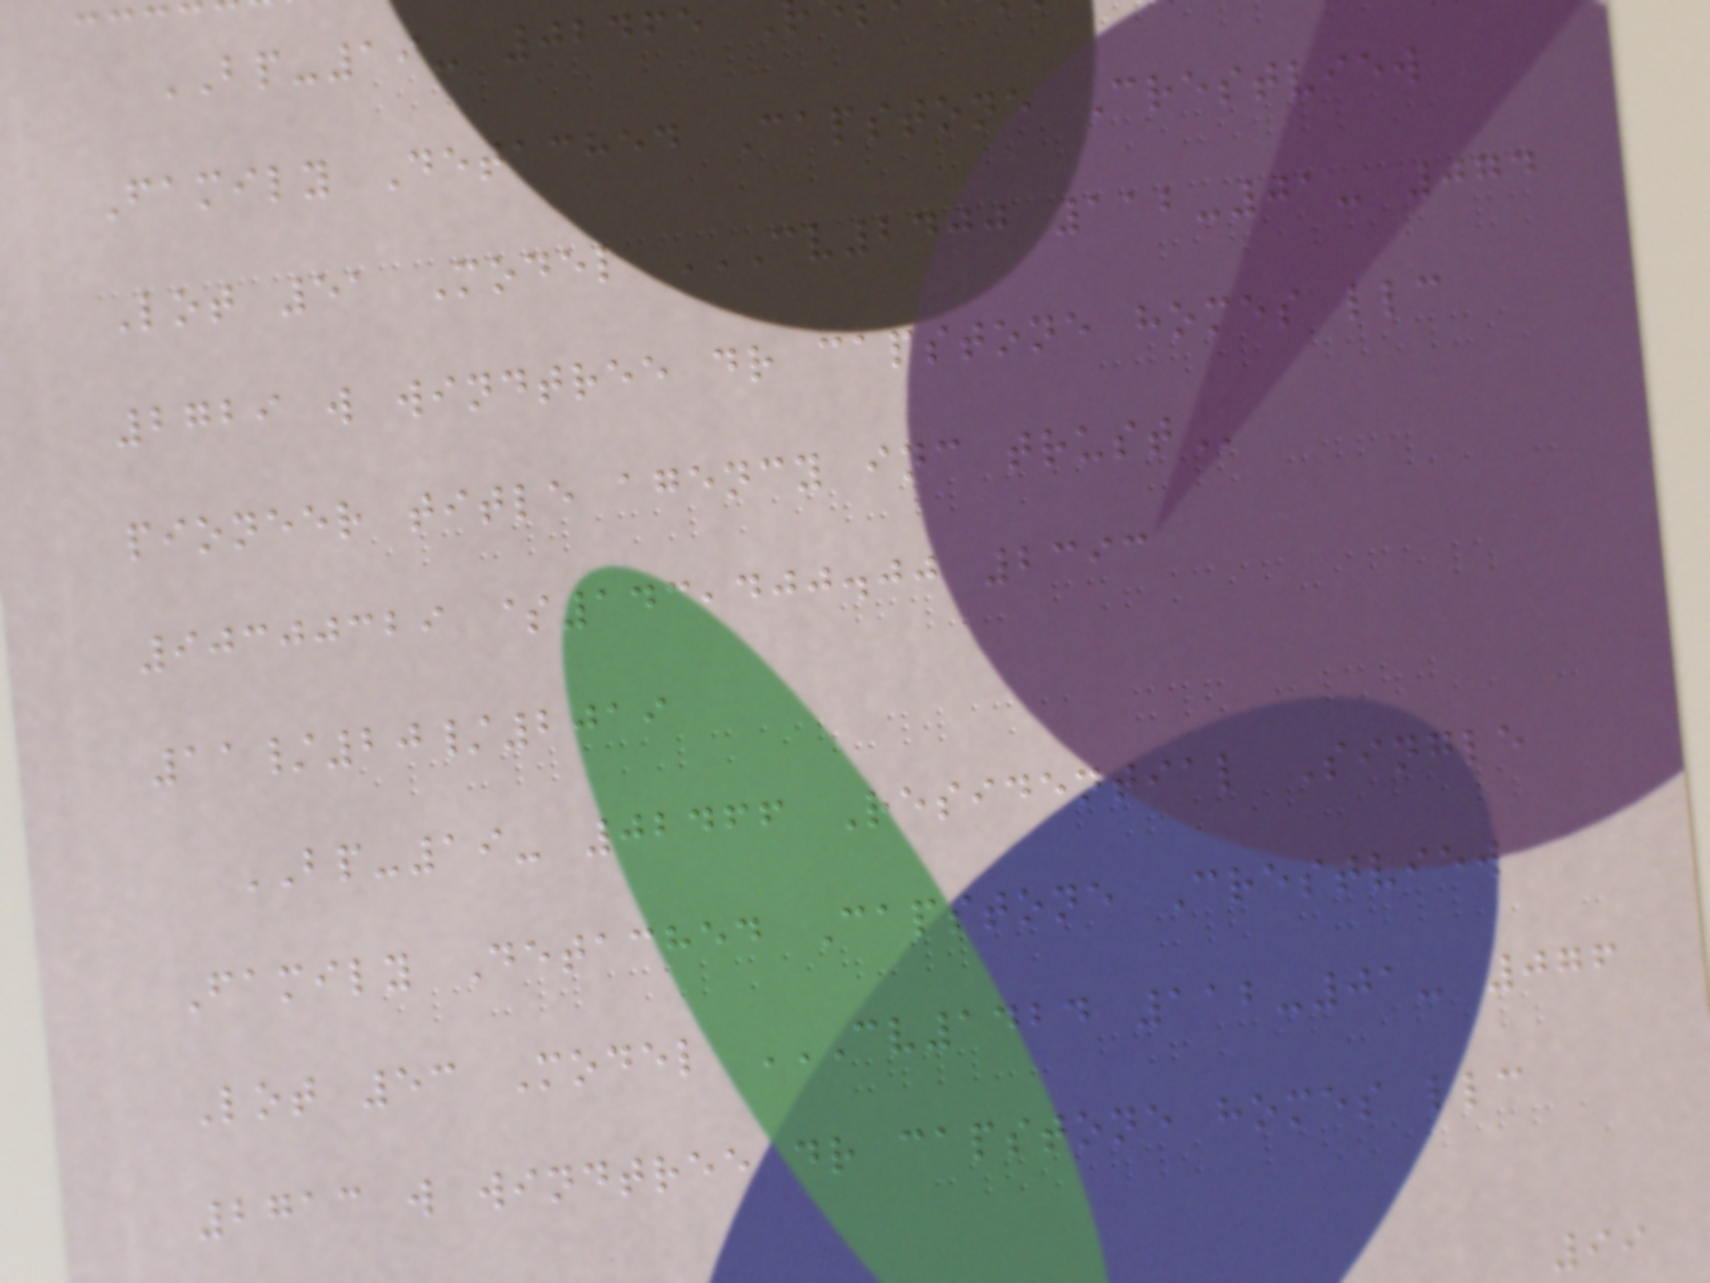BP-19- 02465
Family Detached Capstone Crestview
Lot 51 Model CV2400 112-01- 074
2729 w windtree dr capstone homes llc
pioneer title agency inc
90300329 $143,400.00 2393
11/20/2019
BP-19- 02466 Residential Single
Family Detached Capstone Crestview
Lot 53 Model CV1424 112-01- 076
2713 w windtree dr capstone homes llc
99
